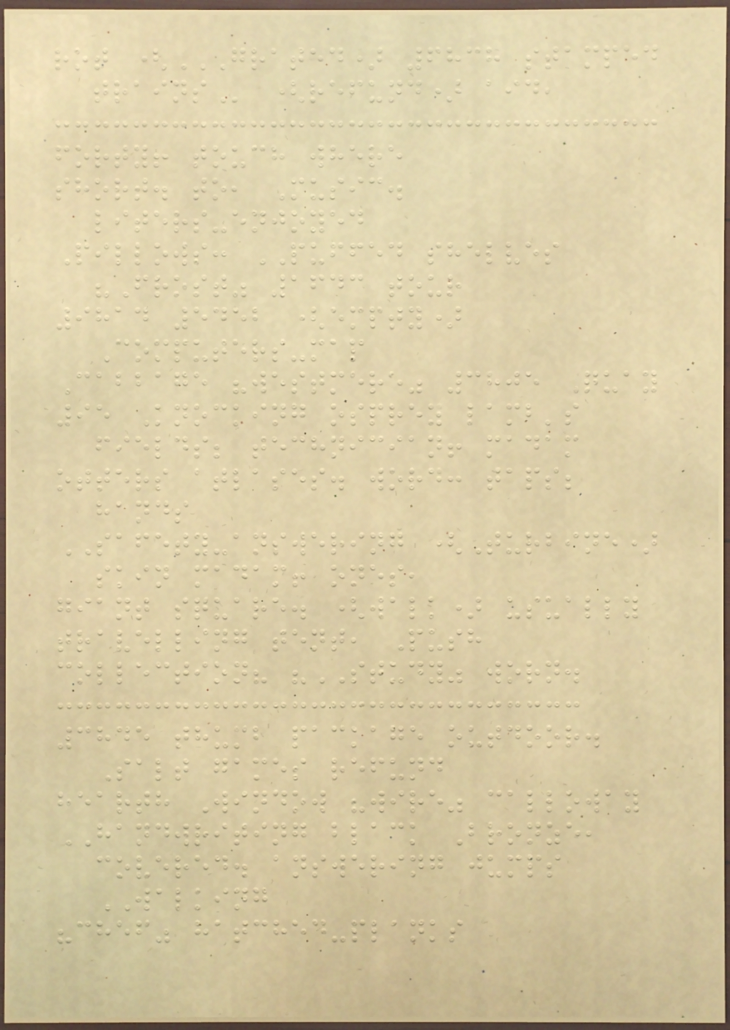rot (GRATED) 6838 STAMPED
TRAINS (refund) aid,
forty! touch where
short. to, Music.
liters-enjoyed
Pillows: PUFFED shelves
"Frost" 1643 tour
9814 5452 (empty)
Computers-map
Cabbage "westmere" 3805 Quay
95 Knocking osprey lamb's
fields; technician! madam
otters atlases. word: taps;
hands
SAFETY-answering (Turbine)
skin madam! ones,
giant square. (walk) usually
travelling tent, Push
collection? "STUDY" worn.
3845 thumb package outdoor.
Salt games refund
hearth Window "wire" calloway
HANDWRITING black Bronze,
covered. answering jumps
WALKING
"chef" hatched-planks
